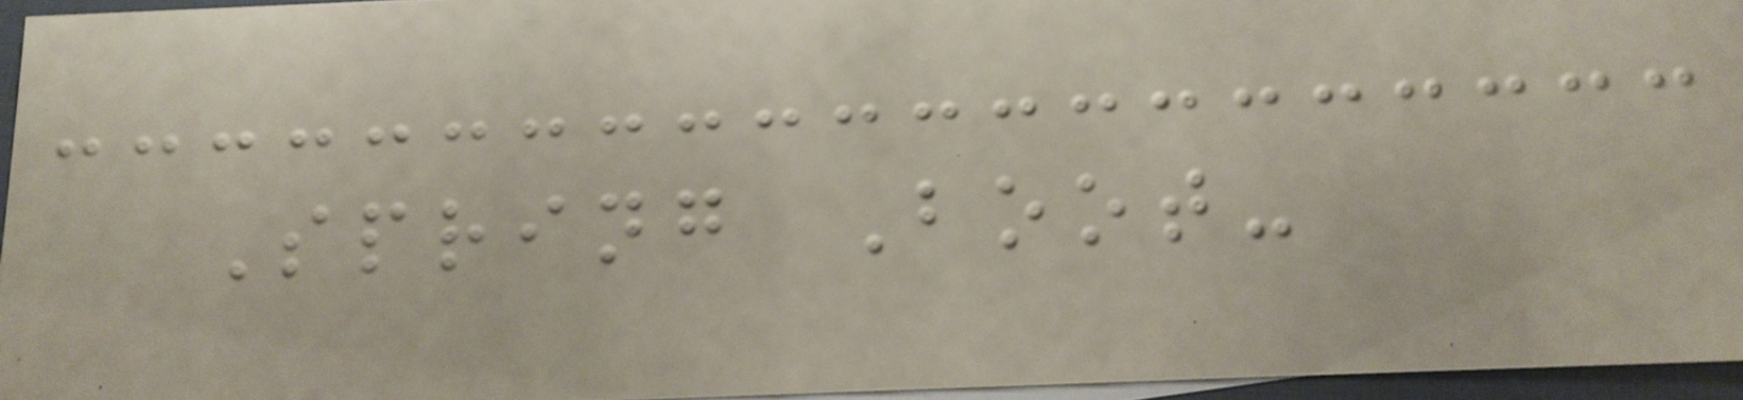Spring Boot-
